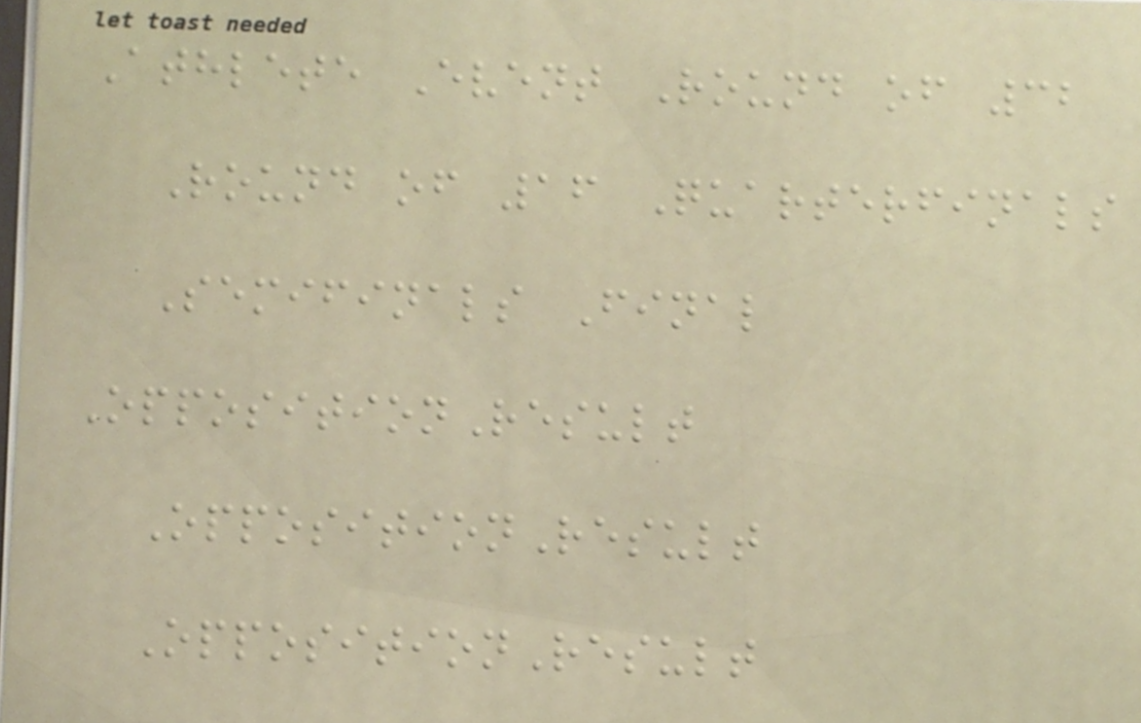Athlete Event Round of 32
Round of 16 Quarterfinals
Semifinals Final
OppositionResult
OppositionResult
OppositionResult
